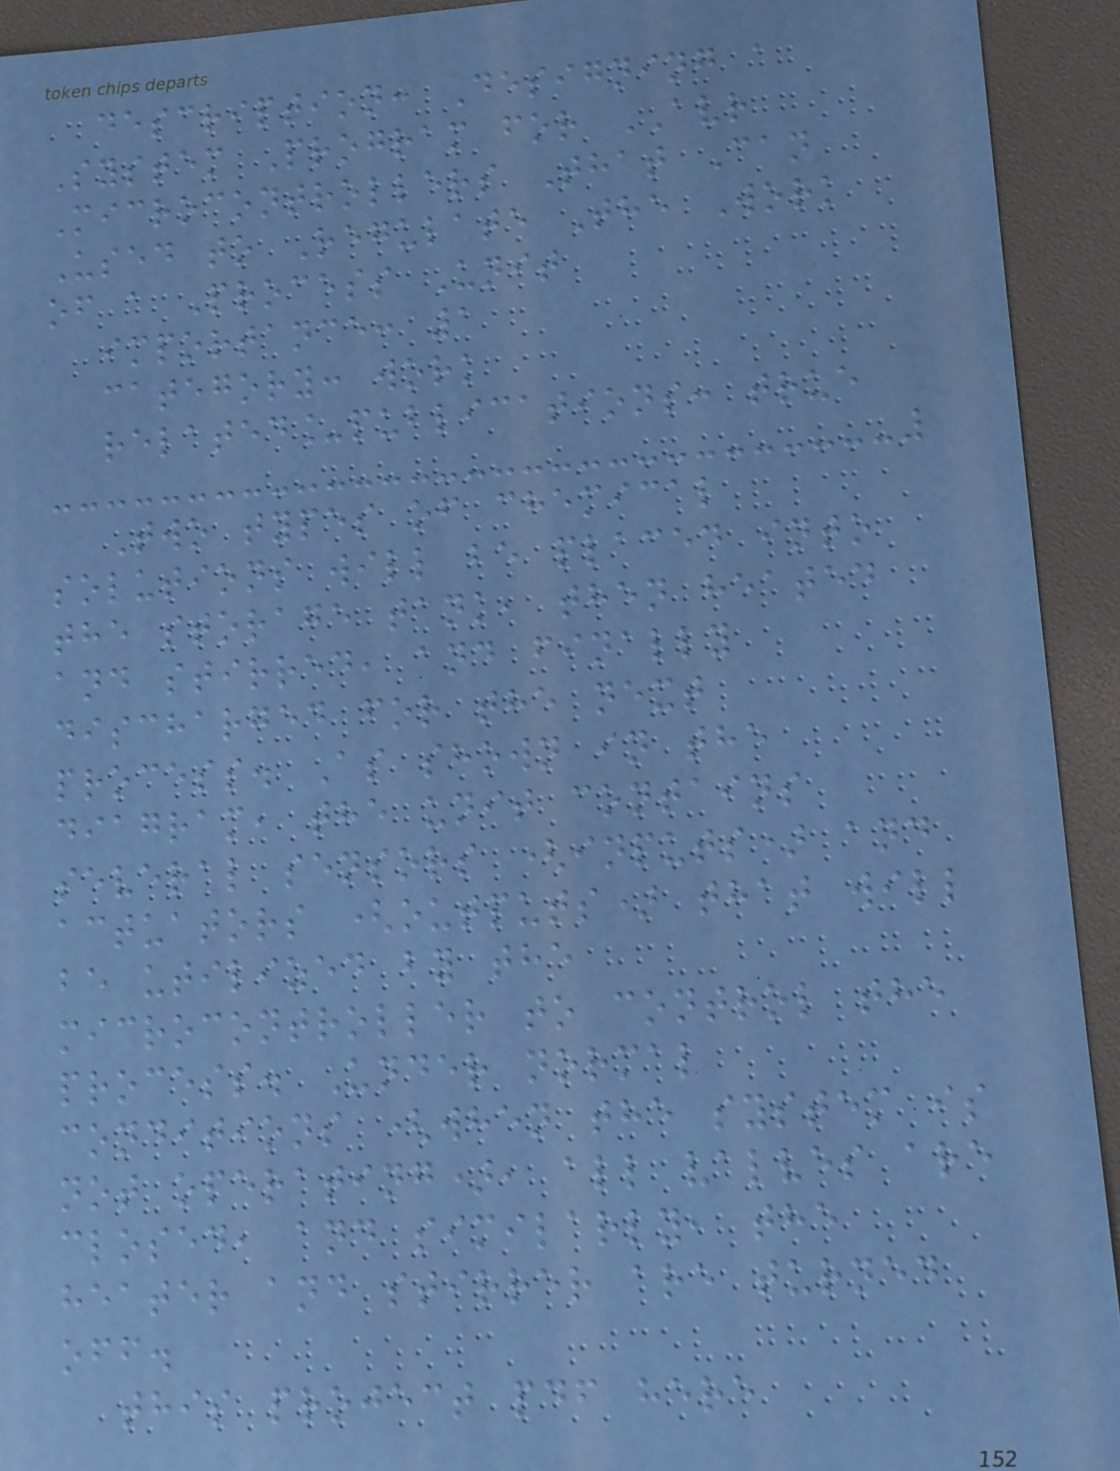description: Designing a
System Program for AVR
Microcontrollers That Can
Used to Regulate The Work
of a Process Unit
importance: 1
category: work
related_publications: true
Two types of chemical
solutions will be placed into
the storage tank, then heated
and stirred, and finally
discharged for the next
process. As shown in the
diagram, the unit contains
several sensors (inputs) and
actuators (outputs) that will
be utilized by the
microcontroller to control the
process. Under normal
conditions (when the system is
not operating), all valves are
closed, and similarly, the
heater and stirrer are turned
off.
this project pdf here
